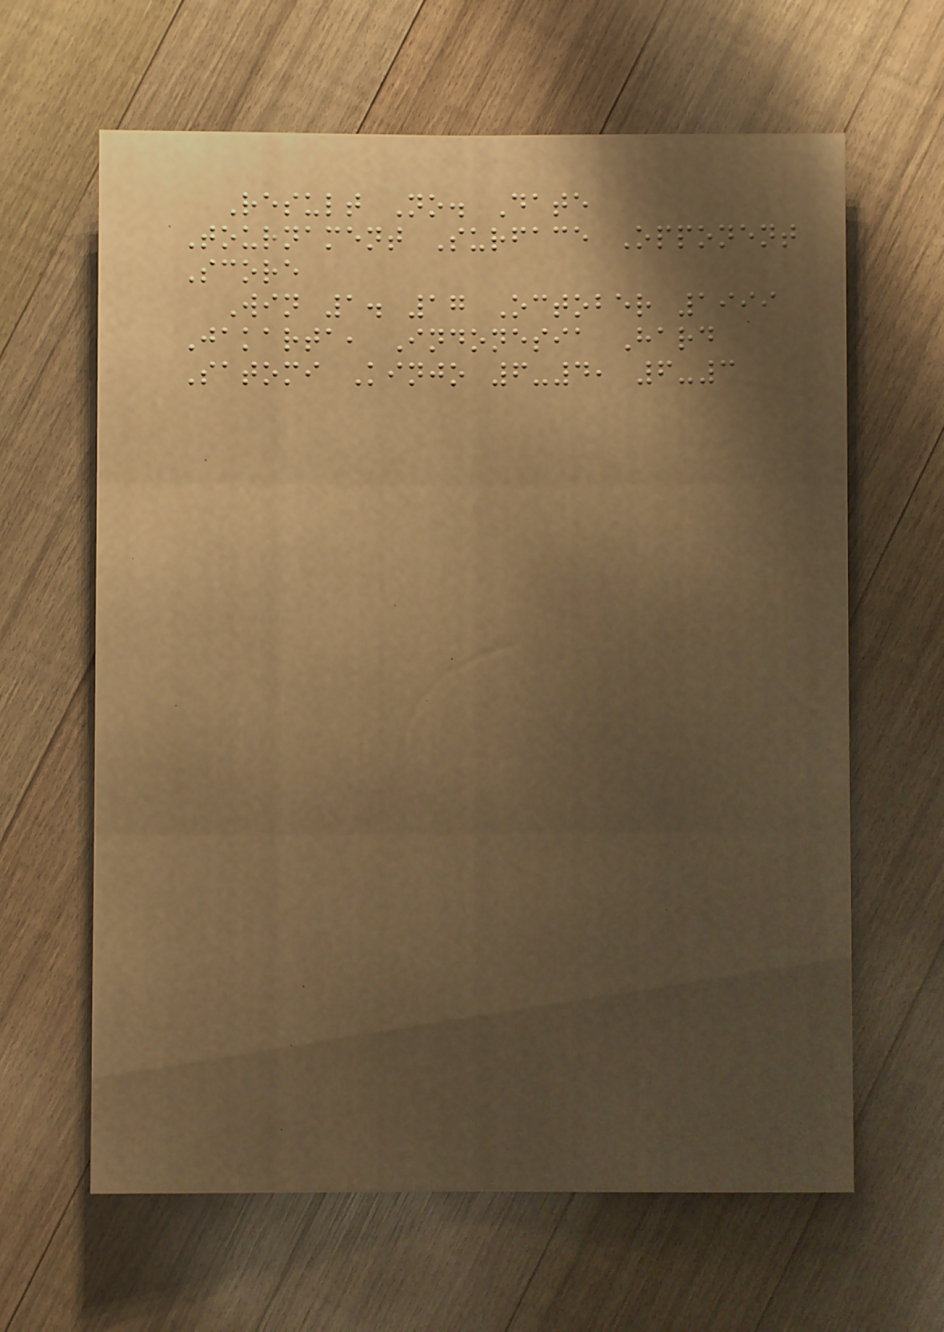Result No. Date
Tournament Surface Opponent
Score
Win 1. 17 October 1999
Jakarta, Indonesia Hard
Satomi Kinjo 6-4, 6-3
